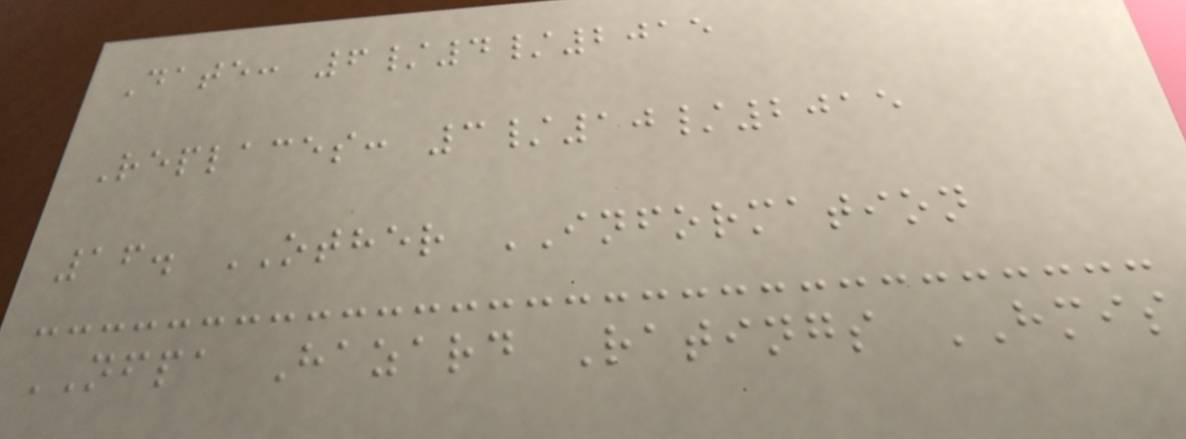Date: 6/4/2015
Replaces: 3/10/2015
16. OTHER INFORMATION
NFPA Hazard Ratings HMIS
